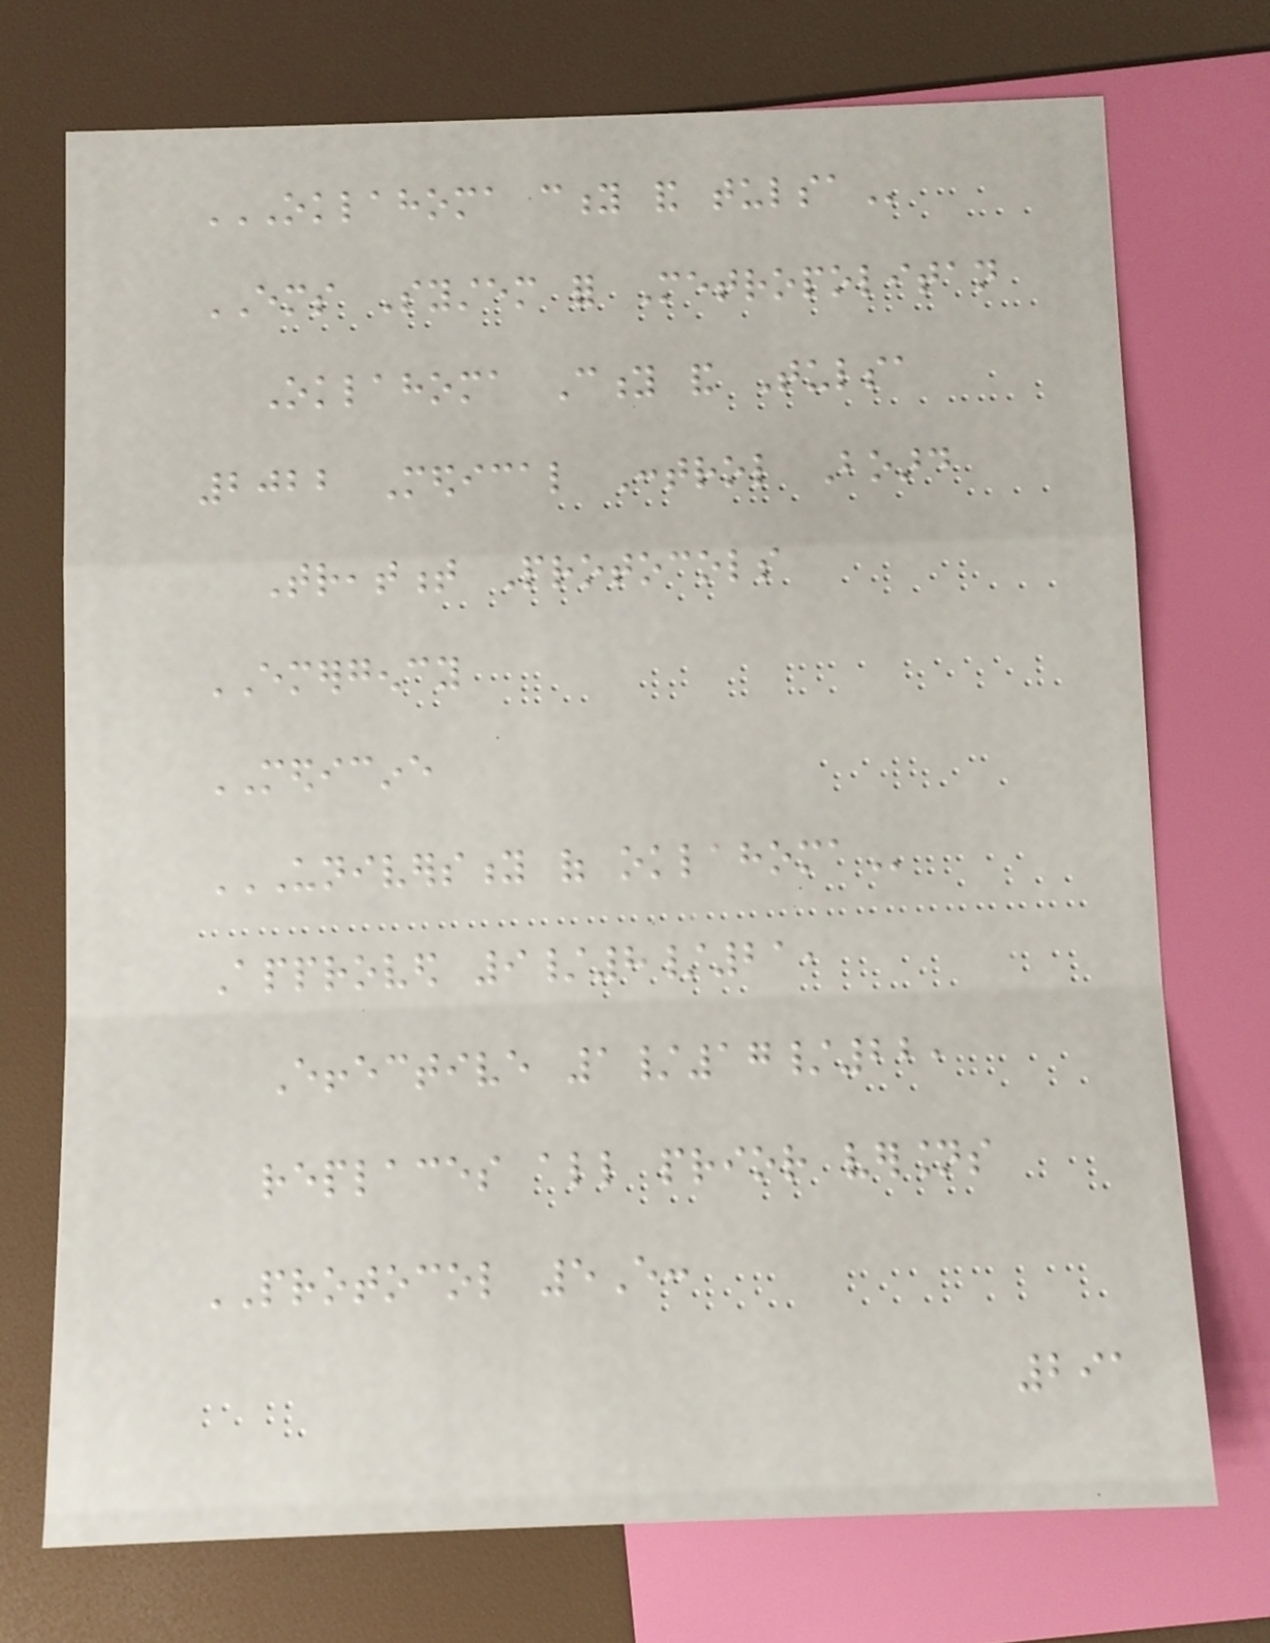OKLAHOMA CITY AND TULSA
EMS System for Metropolitan
Oklahoma City and Tulsa
2022 Medical Control Board
Treatment Protocols
EMERGENCY
MEDICINE
UNIVERSITY OF OKLAHOMA
Approved 9/8/21,
Effective 1/17/22,
replaces all prior versions
PROTOCOL 5E:
291
